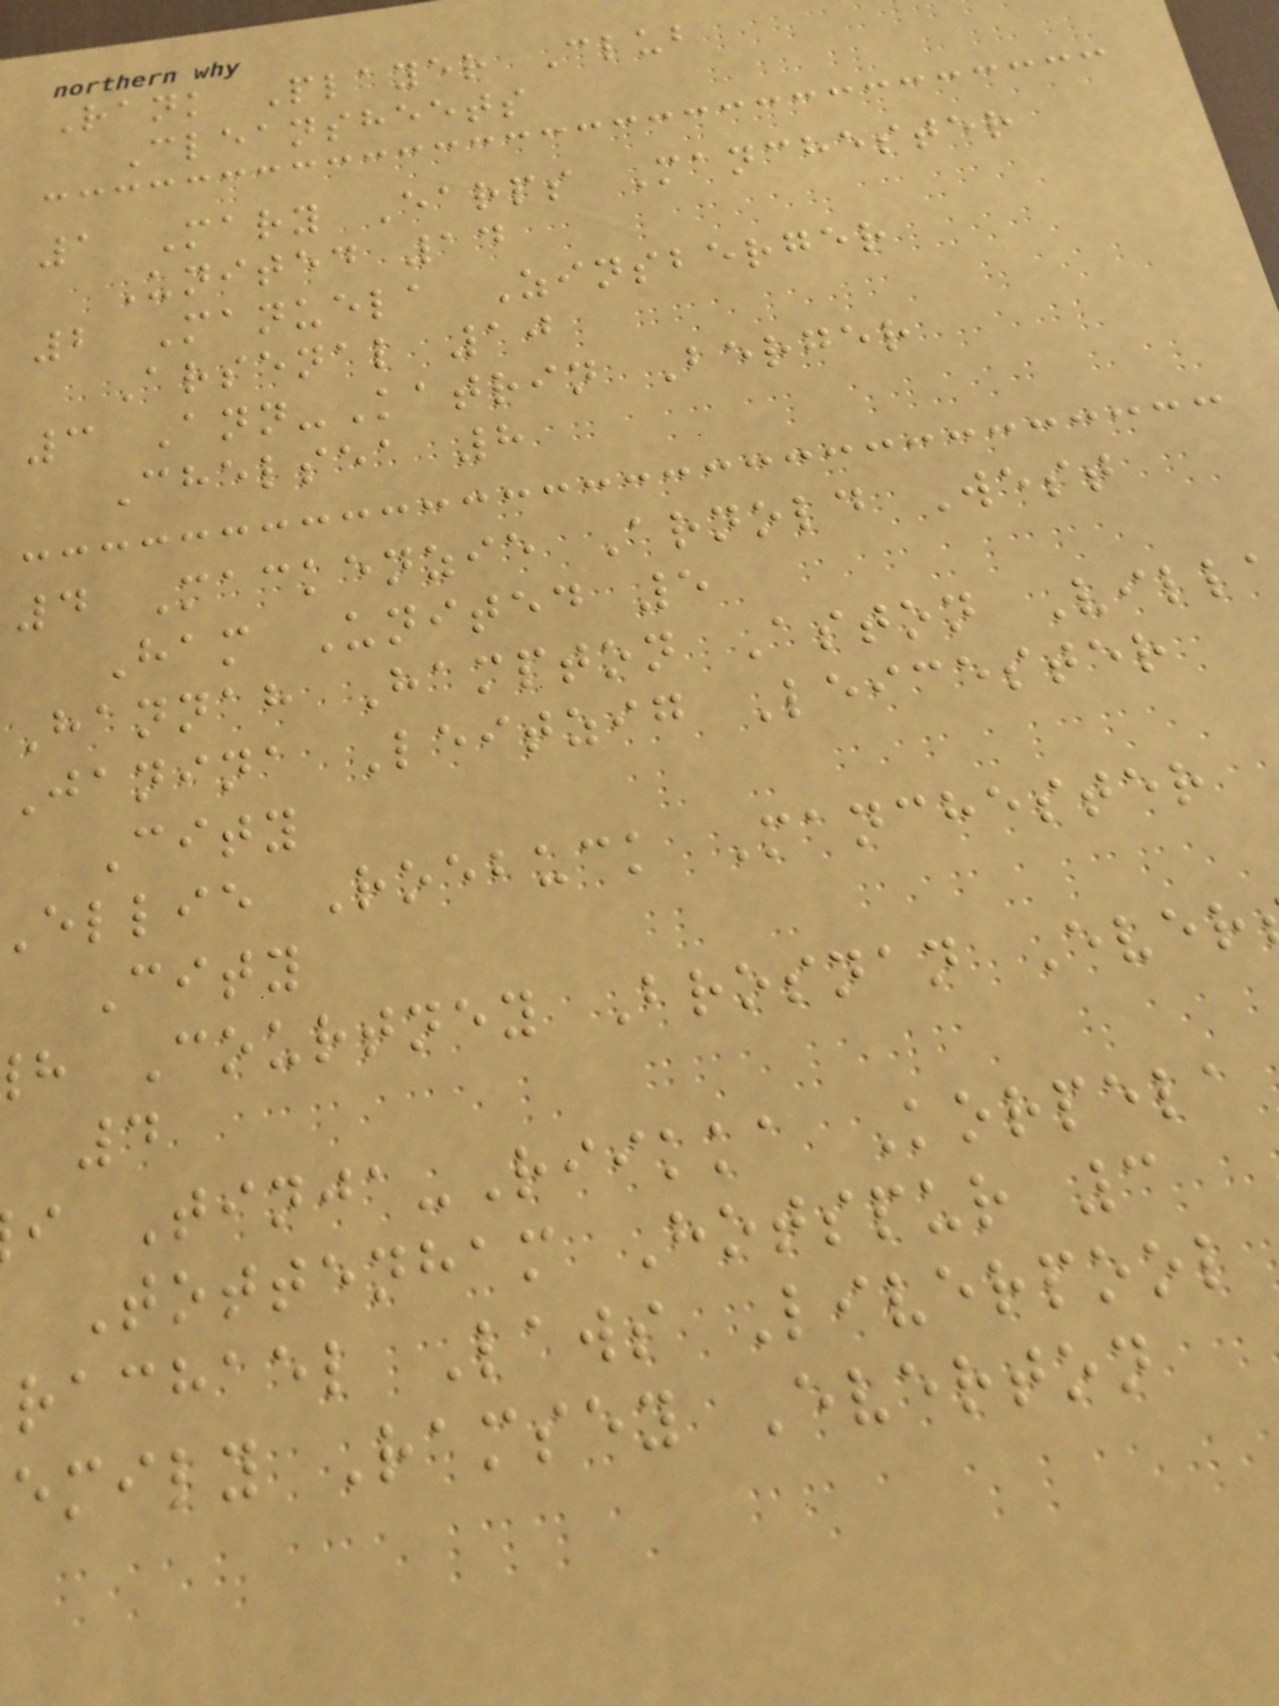Rank Player Club
Cleansheets
1 Mary Earps Manchester
United 14
2 Manuela Zinsberger
Arsenal 10
3 Ann-Katrin Berger
Chelsea 8
4 Mackenzie Arnold West
Ham United 5
Hannah Hampton Aston Vill
Janina Leitzig Leicester
City
ellie Roebuck Manchester
City
h Courtney Brosnan Ever
4
i Tinja-Riikka Korpela
Tottenham Hotspur 3
rachael Laws Liverpool
emily Ramsey Everton
